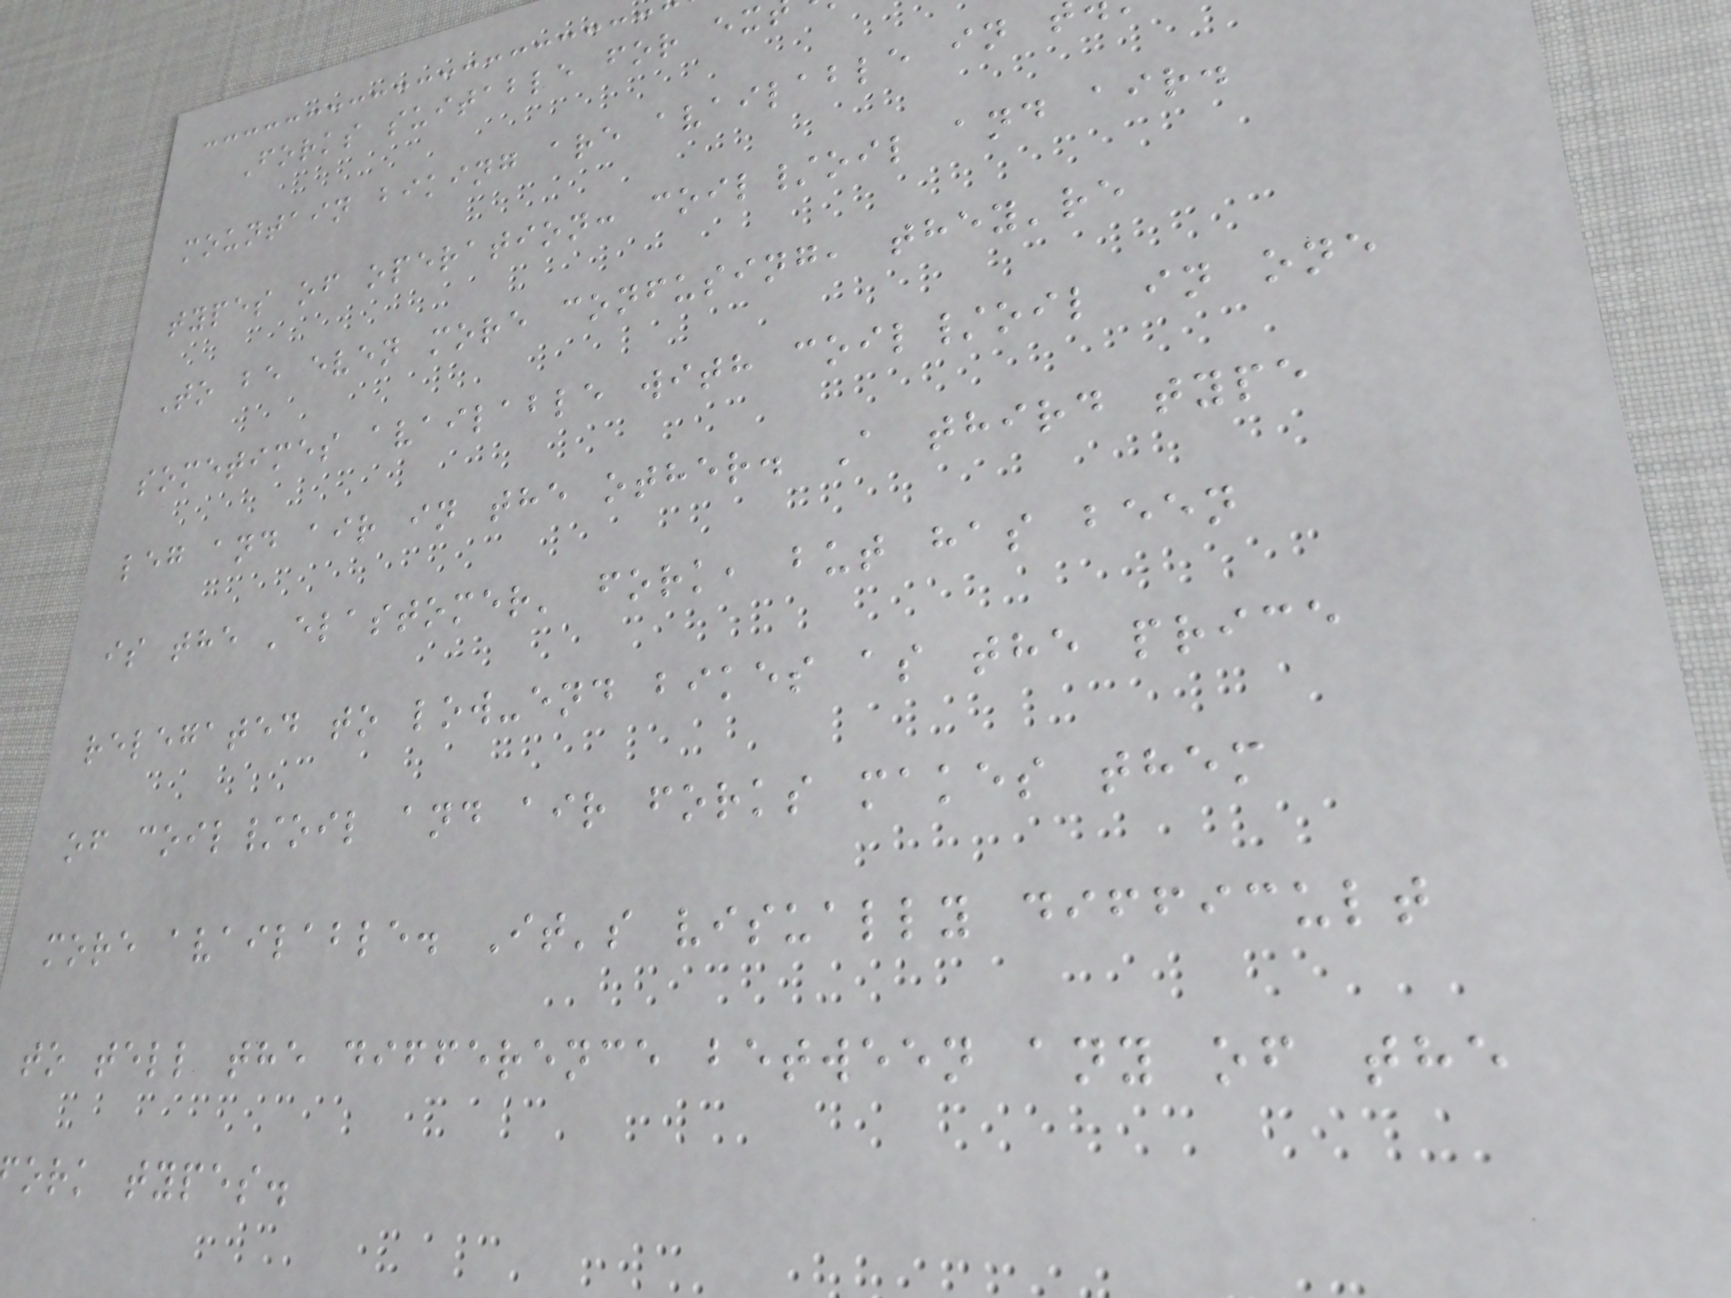Forks suitable for ex
mountain biking are available in
types of operation: coil/oil and air.
To be even more confusing, they're
sometimes available with coil/oil in one
leg and air in the other. A third type
is the 'elastomer' fork, but has been
relegated to low-end bikes as the price
of coil/oil and air forks makes them
more available. It's visually difficult
to tell the difference between any of the
ork types.
